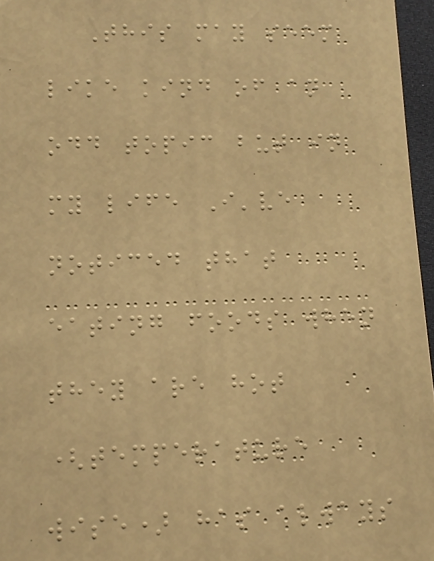This may seem
like kind of an
odd topic but in
my life I've
noticed that
eating foods when
they are hot
(temperature
wise) has always
